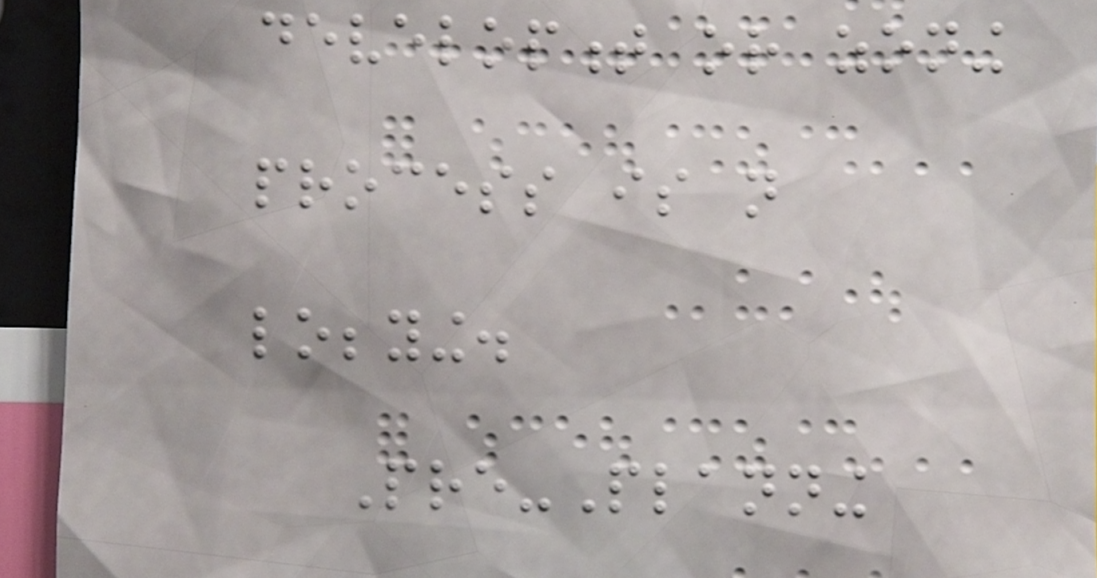development or zoning
process is not
lobbying.
Pre-Planning
